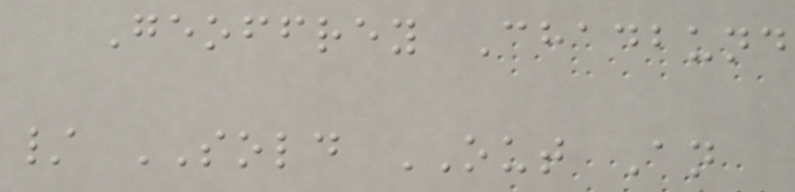Geoffrey Chadbund
/ SOLD OUT An
